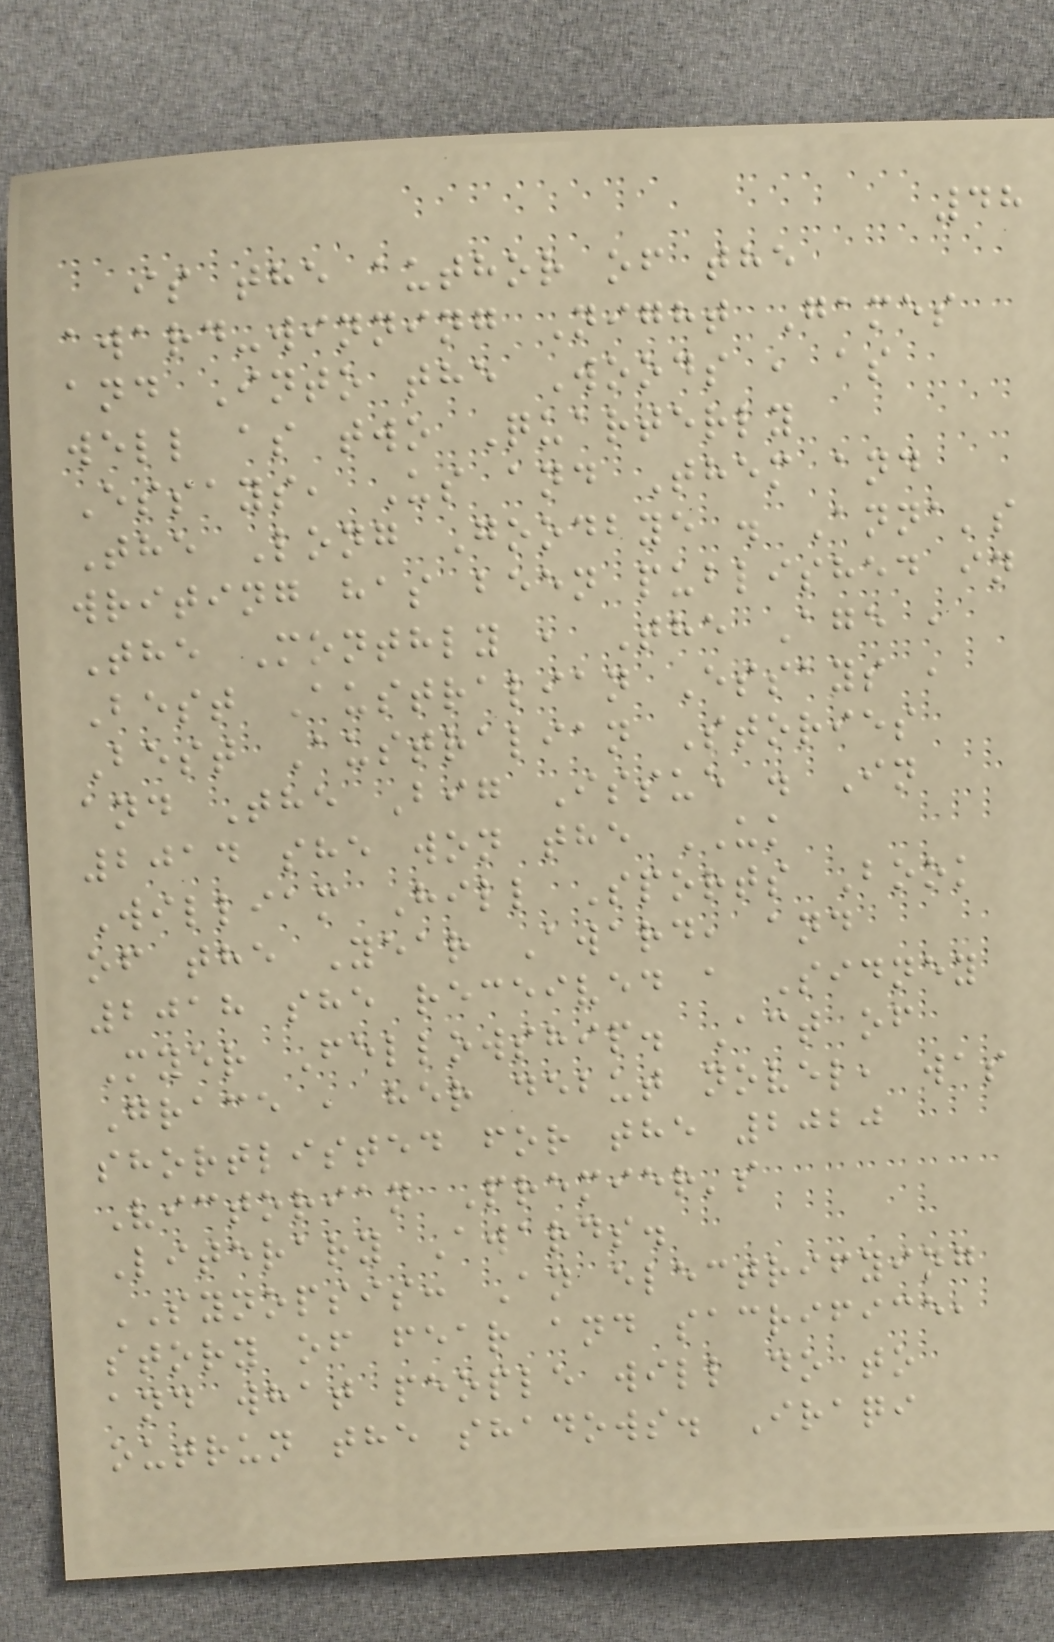48
is the author of the
award-winning Night Games
and Into the Woods , as
well as two Quarterly
Essays, Us and Them and
The Long Goodbye . Anna's
writing has been published in
The Monthly , The Age ,
Best Australian Essays ,
Best Australian Stories
and The Big Issue . In
2014 she won the UK
William Hill Sports Book
of the Year Award, and
2018 she received a Sidney
Myer Fellowship. Act of
Grace , her debut novel, was
shortlisted for the 2020
Victorian Premier's
Literary Awards.
SYNOPSIS: An electrifying
story of fear and sacrifice,
and what people will do to
outrun the shadows. Iraqi
